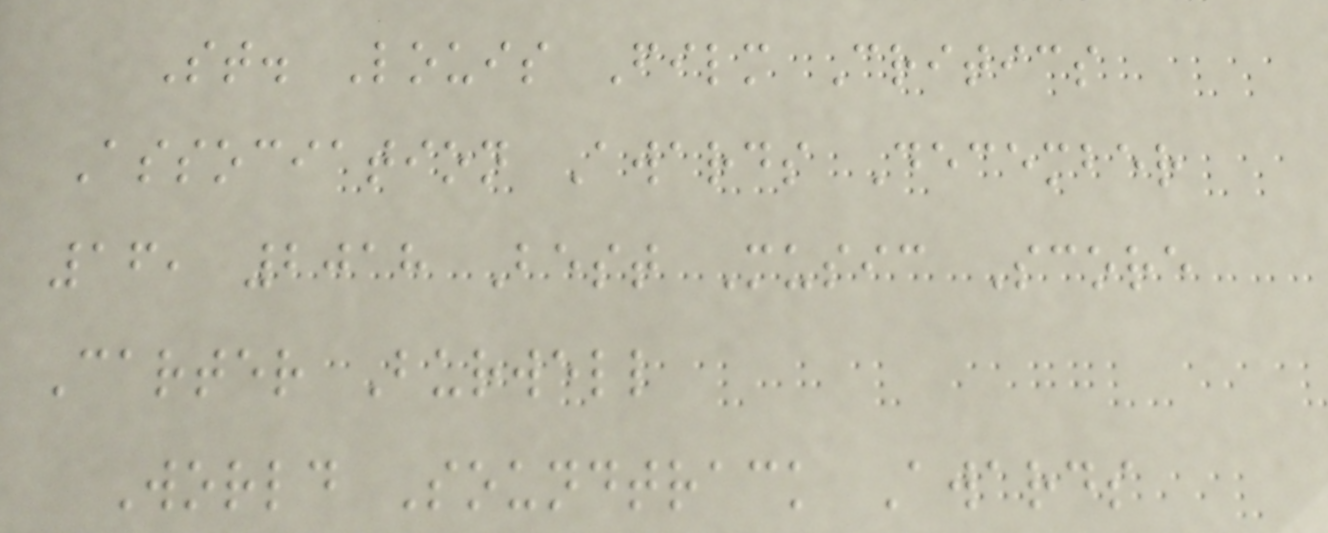St. Louis Film Critics
Association Awards December
16, 2018 Best Music Score
Carter Burwell
World Soundtrack Awards
